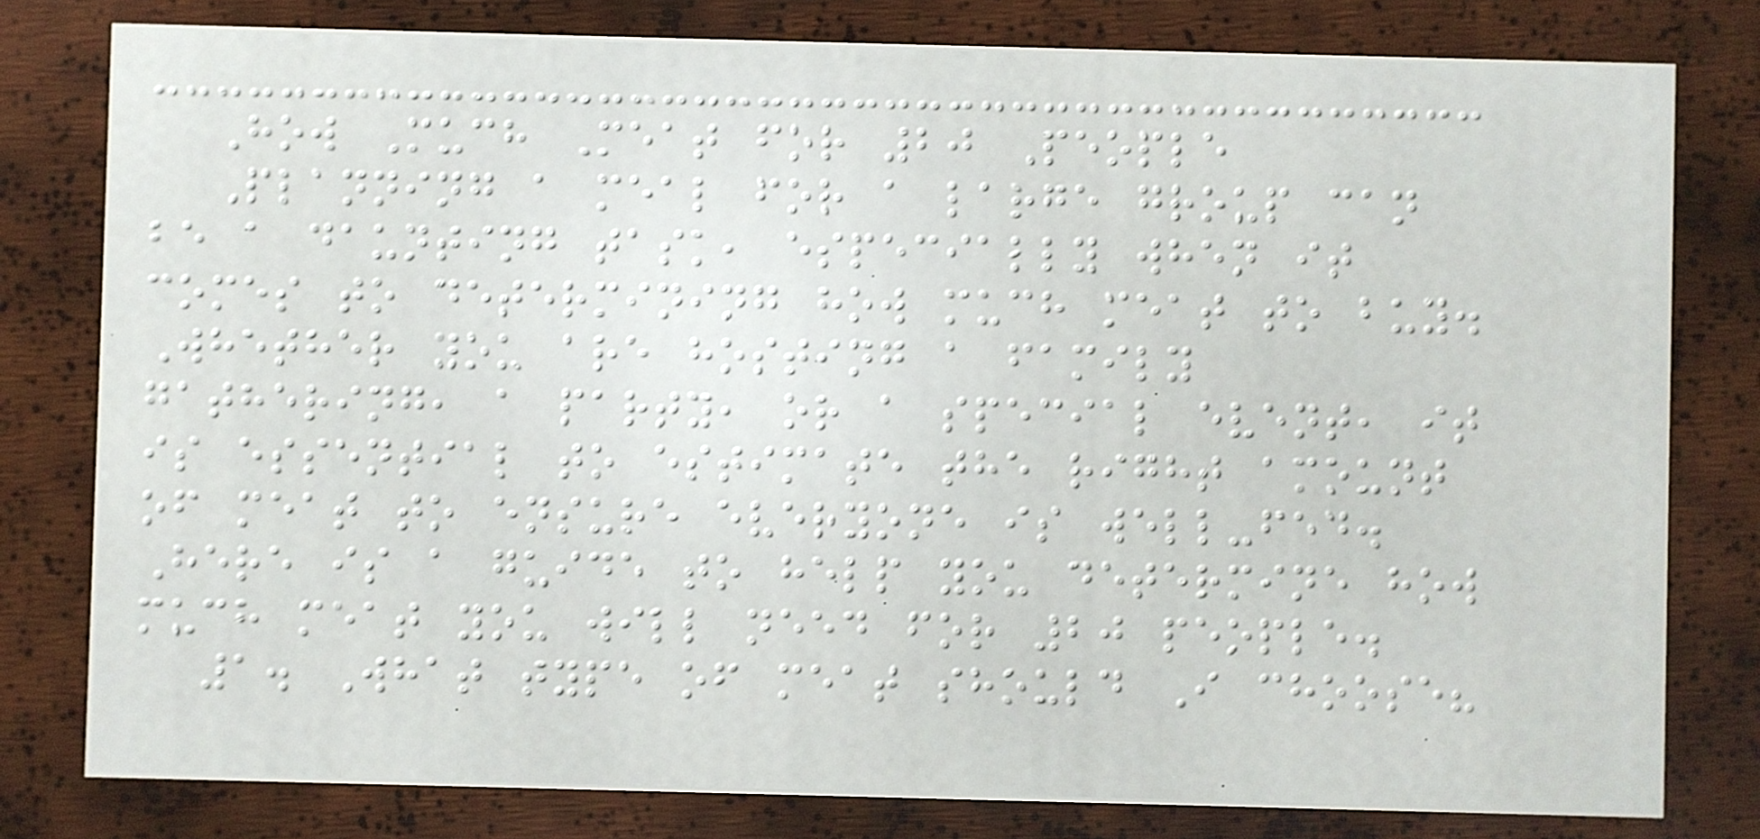How Much Meat for 20 People
Planning a meal for a large group can
be a daunting task, especially when it
comes to determining how much meat to buy.
Whether you are hosting a family
gathering, a party, or a special event, it
is essential to estimate the right amount
of meat to ensure everyone is well-fed.
Here is a guide to help you determine how
much meat you will need for 20 people.
1. What type of meat should I choose?
